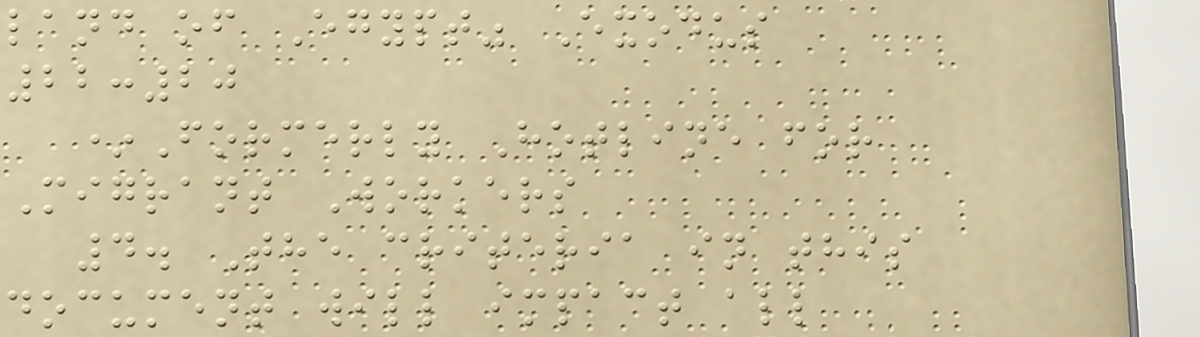land of Egypt" Exodus
22:20
*Formerly Hotline for
Migrant Workers
4. The criteria in this
document will impact all
